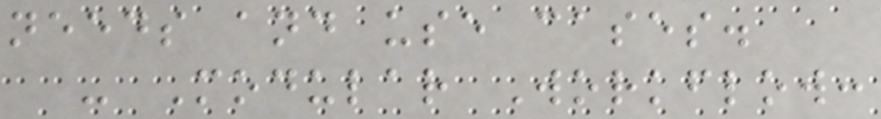needs and use cases.
- Modular Workflow:
